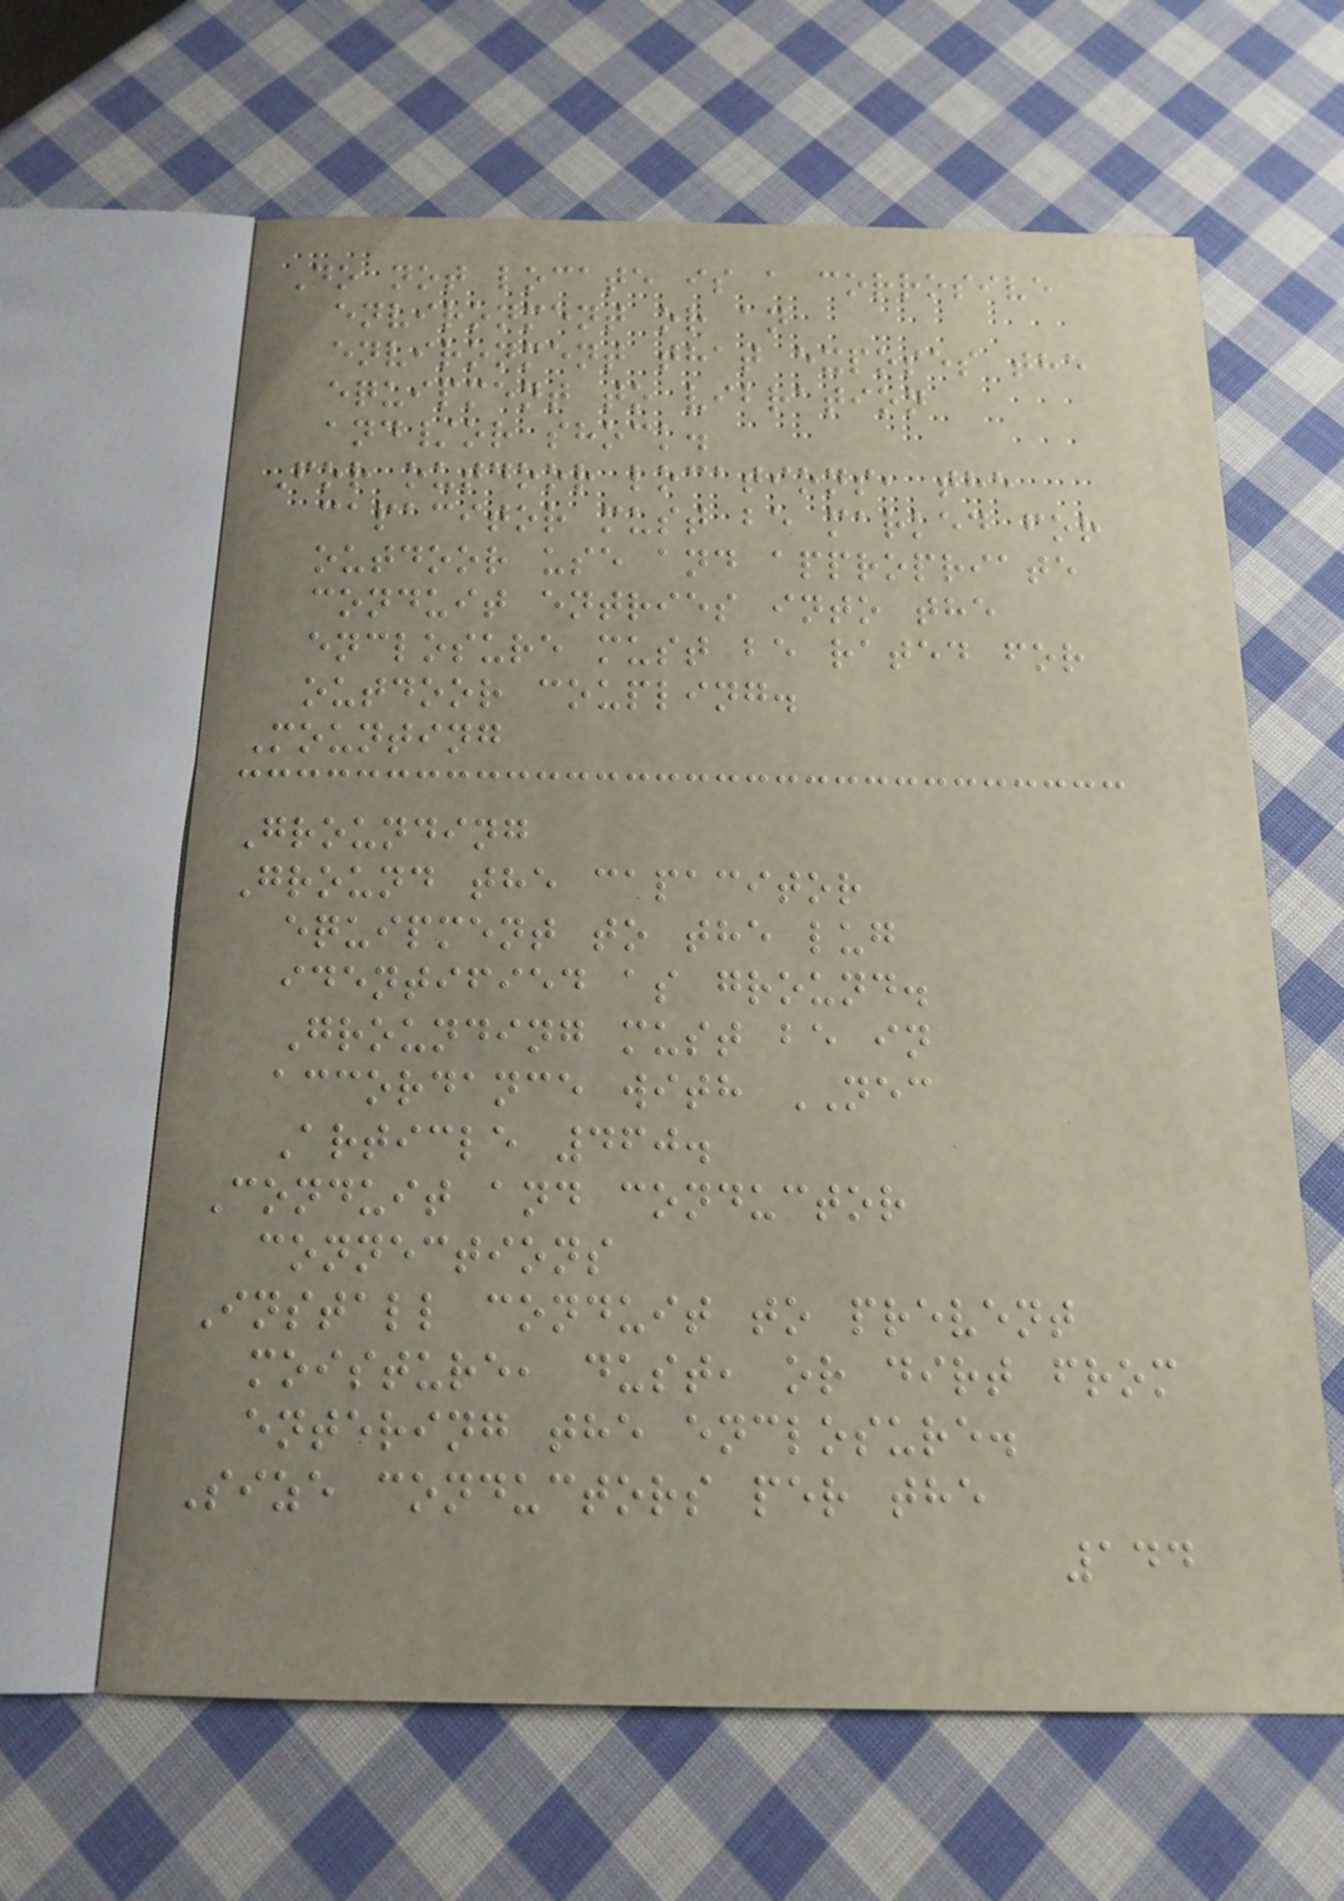Do not locate is a corrosive
environment or an
environment that exposes the
equipment to vibration
and/or shock.
For outdoor locations, the
capacitor must be marked for
outdoor use and appropriate
conduit entries into the
enclosure must be rated for
outdoor coupling.
Mounting
Grounding
Ground the capacitor
equipment to the lug
identified as ground.
Grounding must be in
accordance with NEC
Article 460.
Conduit and conductor
connections
Install conduit to prevent
moisture, dust, or dirt from
entering the enclosure.
Size conductors per the
144
